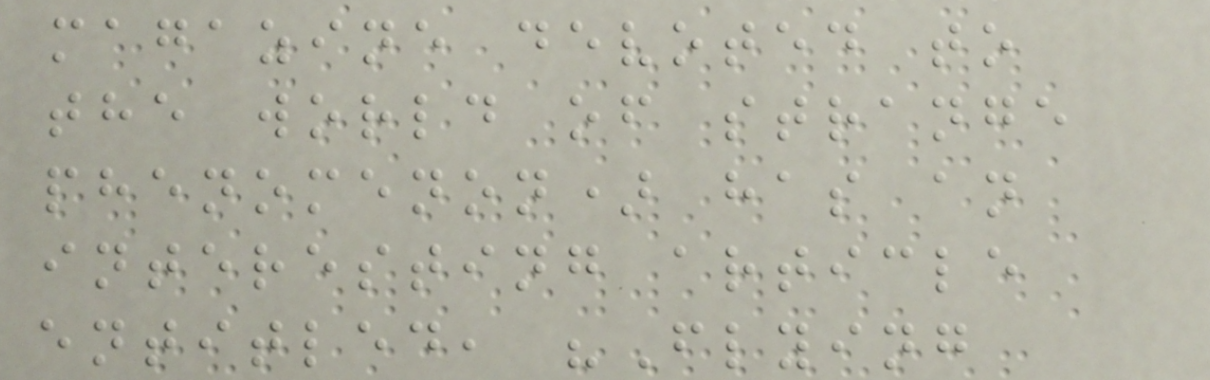magazine devoted to
the world of strange
phenomenon) has an
interesting article
entitled, "Flying
